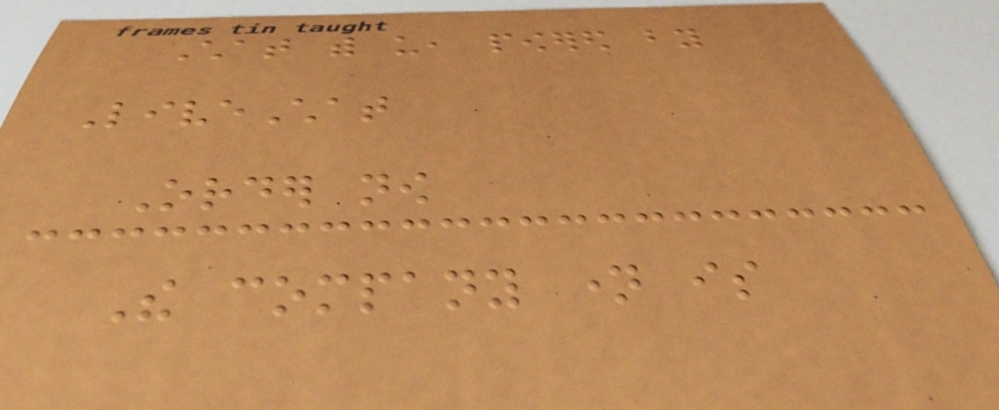Chat with us, powered by
LiveChat
Order now
The company name is
